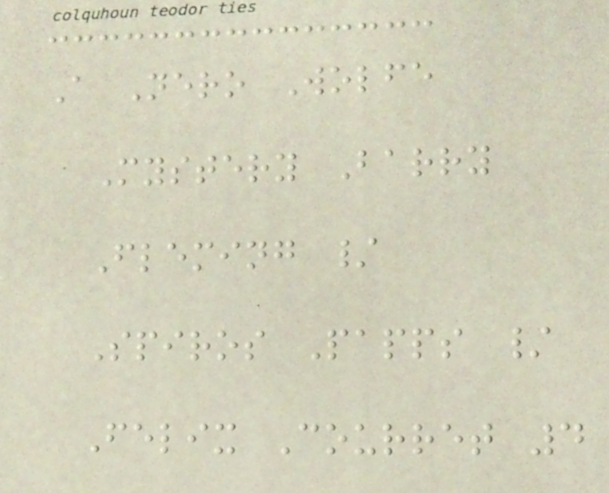A Nero Wolfe
Mystery Barry
Fleming /
Spiros Papps /
Felix Courret 4
